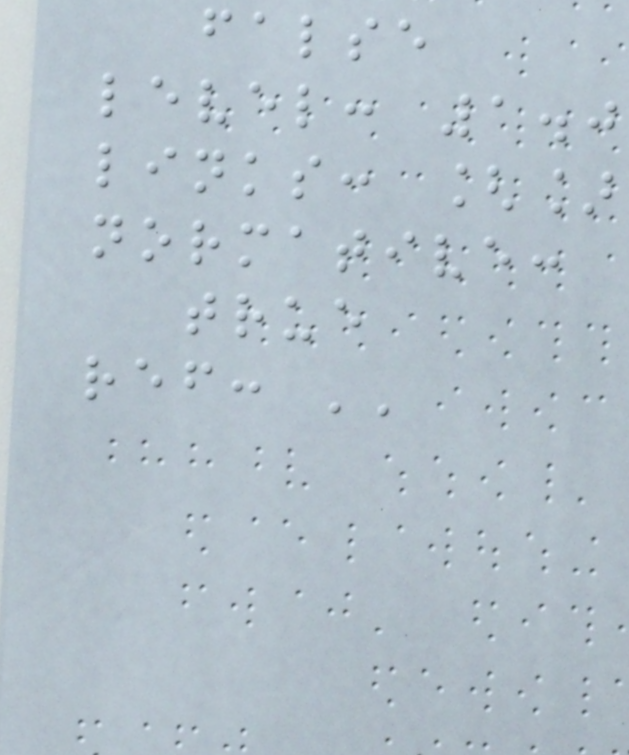false
level: 1.0
links: []
normative:
true
ref: ''
